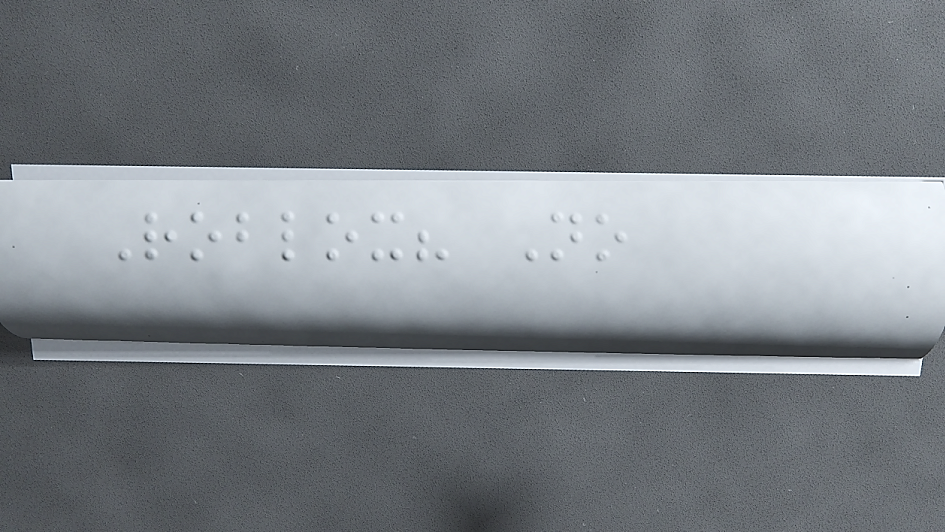Roblox? No
